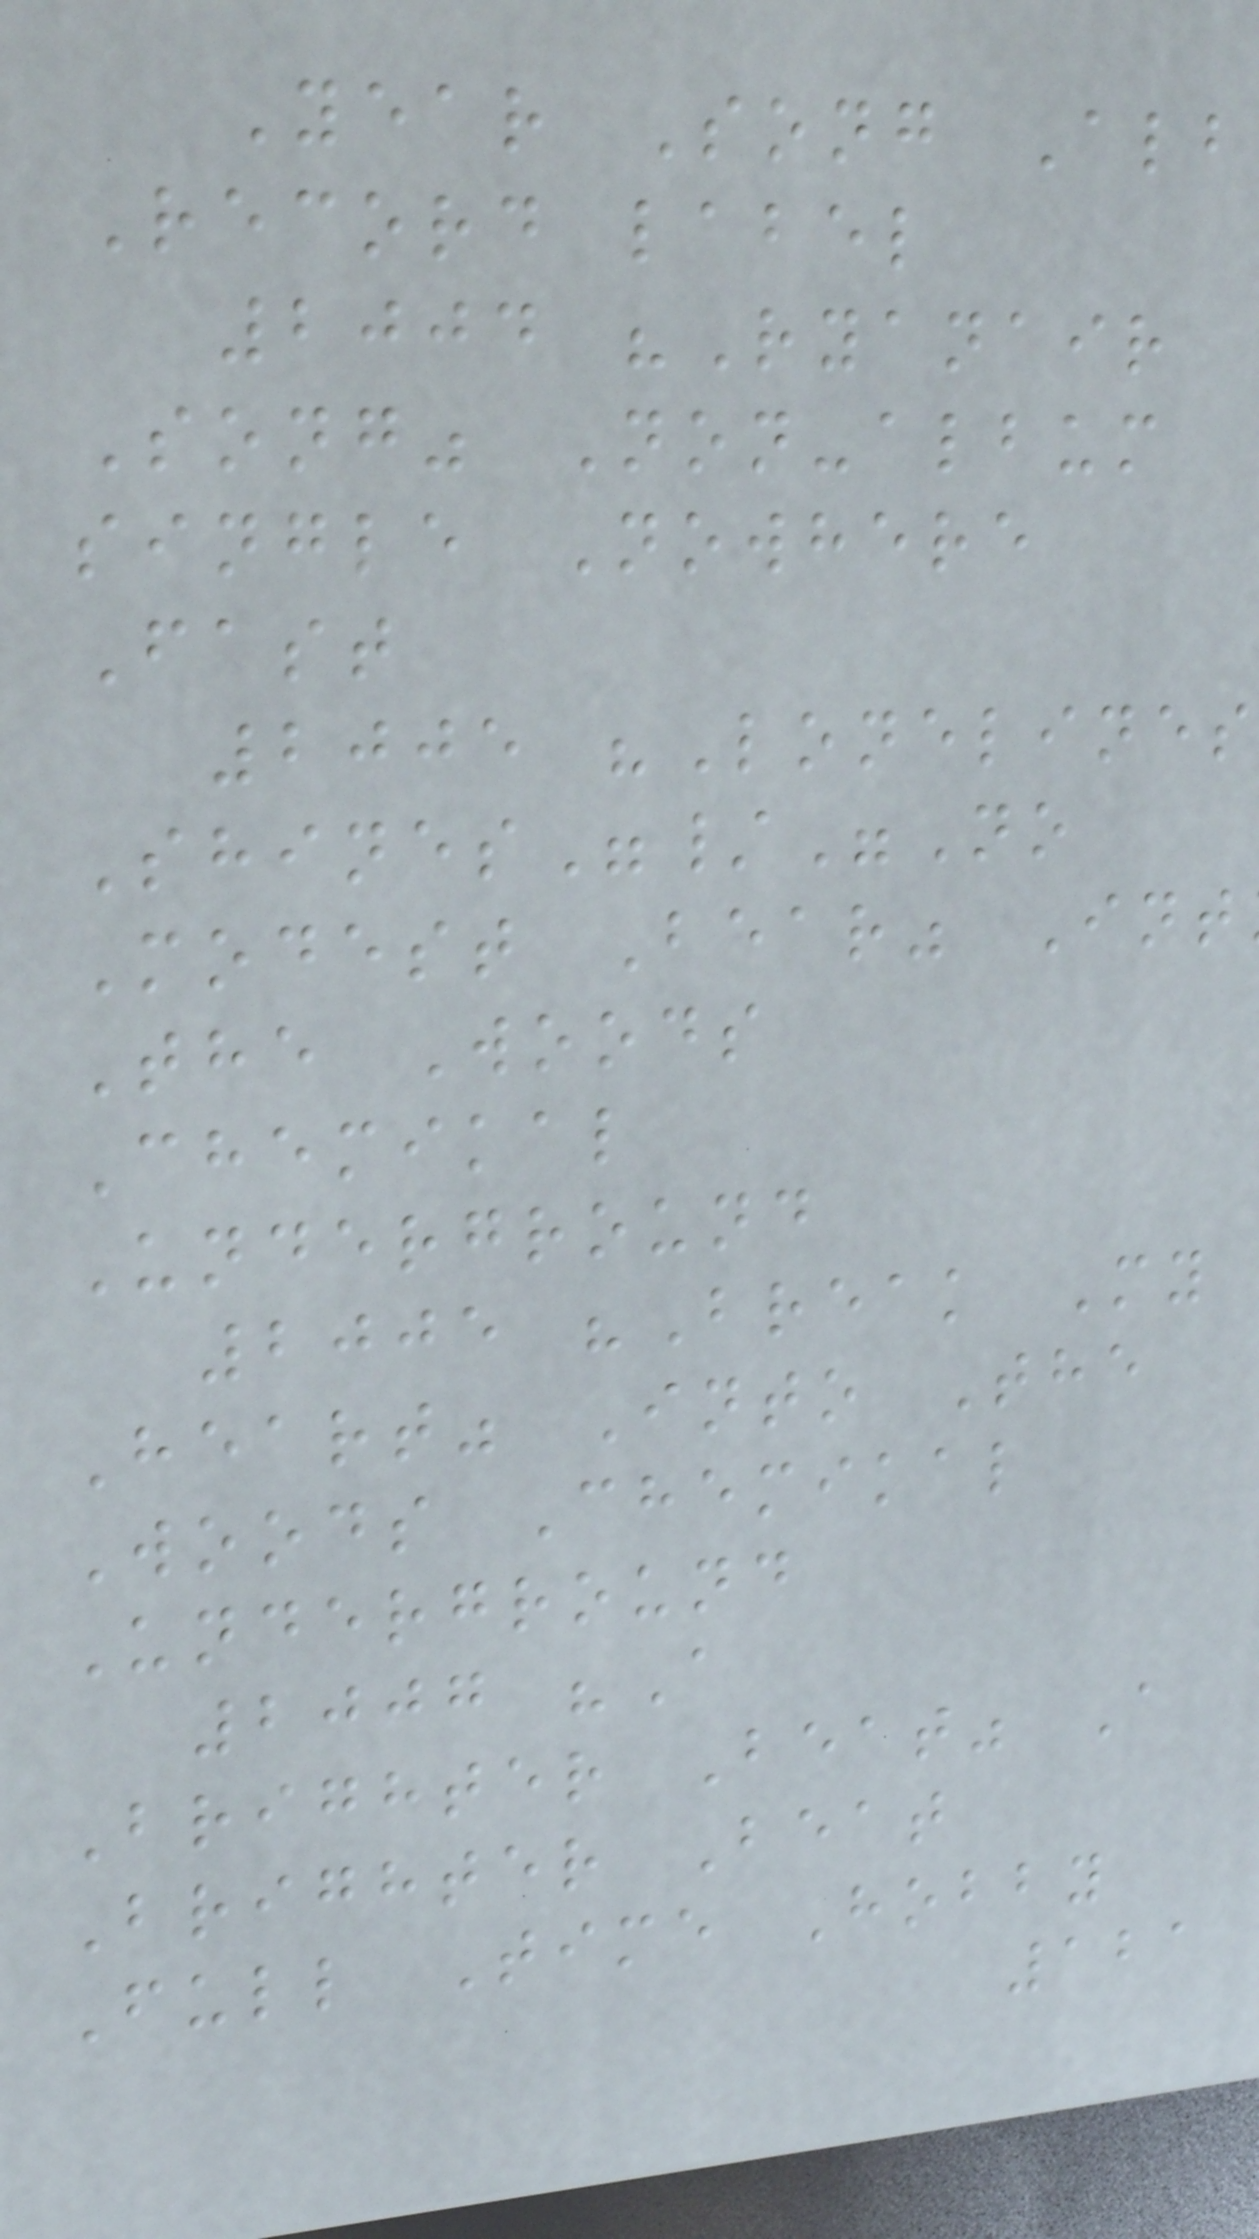Year Song Alb
Record label
2004 "Ryanair
Song" Non-album
single Nowhere
Fast
2005 "Lonelines
Shines"/"No
Modest Bear" Int
The Woods
Chemikal
Underground
2005 "Break My
Heart" Into The
Woods Chemikal
Underground
2007 "A
Brighter Beat" A
Brighter Beat
Full Time Hobby
121
